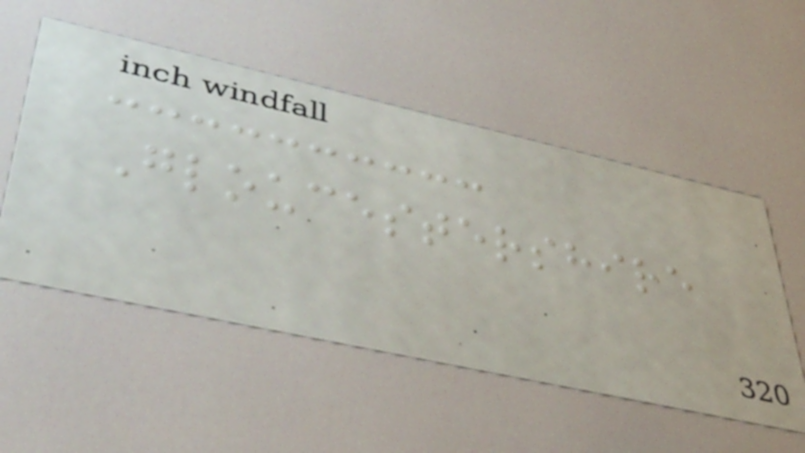Gloucestershire
